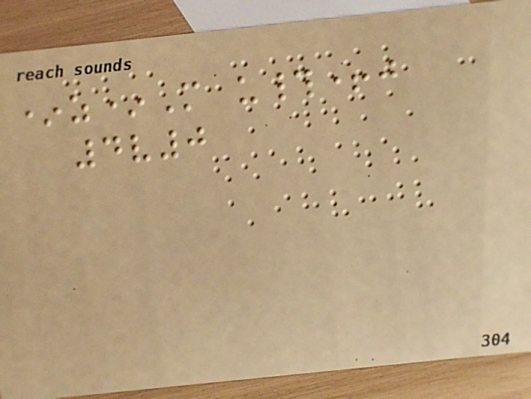*z*M u#+j
4v0
